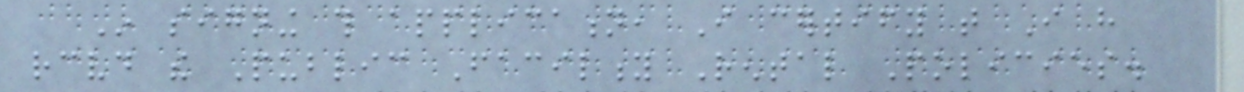In signing this application, I certify that I have
received the Public Facility Rental Policies.
